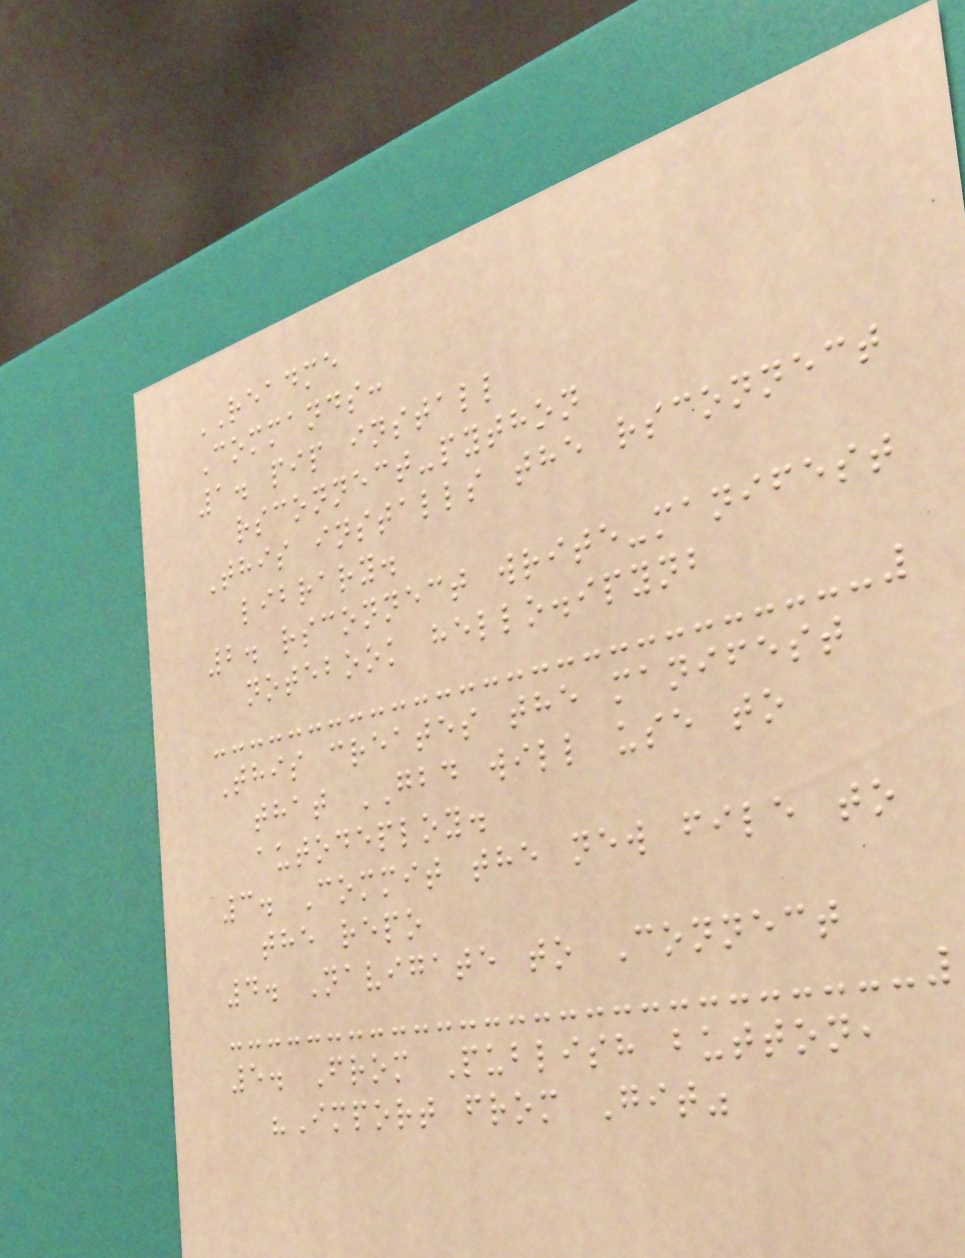README
Commands:
1. pip install
rsconnect-python
This installs the rsconnect
library.
2. rsconnect write-manifest
notebook hello.ipynb
This creates the manifest
that GBD will use to
autodeploy.
3. Commit the new file to
the repo
4. Navigate to Connect
5. From Publish button,
"Import from Git"
